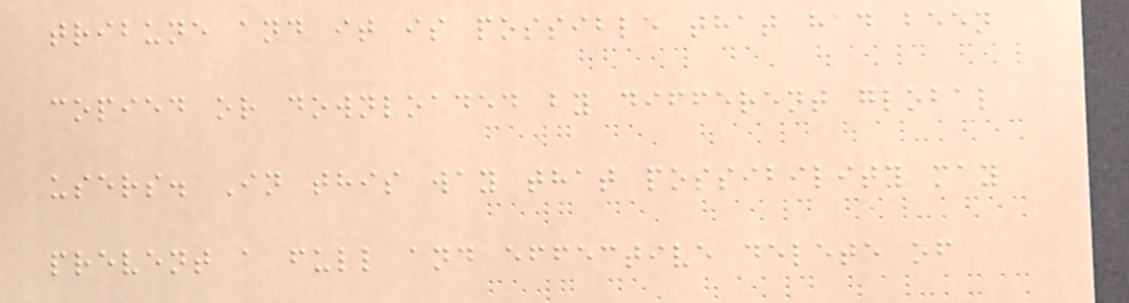tribune and it is possible that had been
copied or downloaded by different global
users. In this way that possibility may
prevent a full and effective delete of
